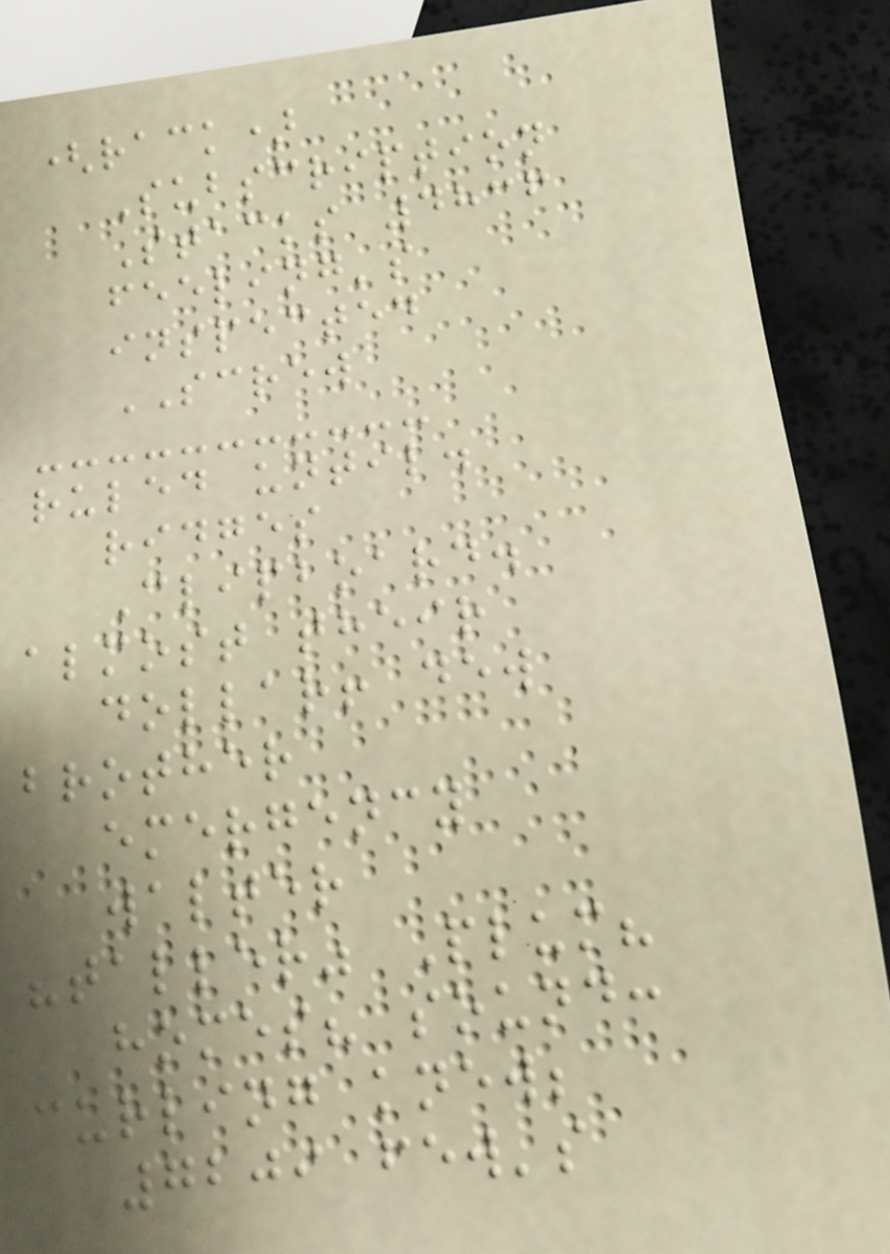(rack)
Subscription
Stacks 4836
feeling's
inspected
SCREW
ruled until.
ridges
Clipboard.
almost their
dollar! dew
brother
emergency
walter
"taller" Plum?
homes? sound:
curling knew;
7209 few's
